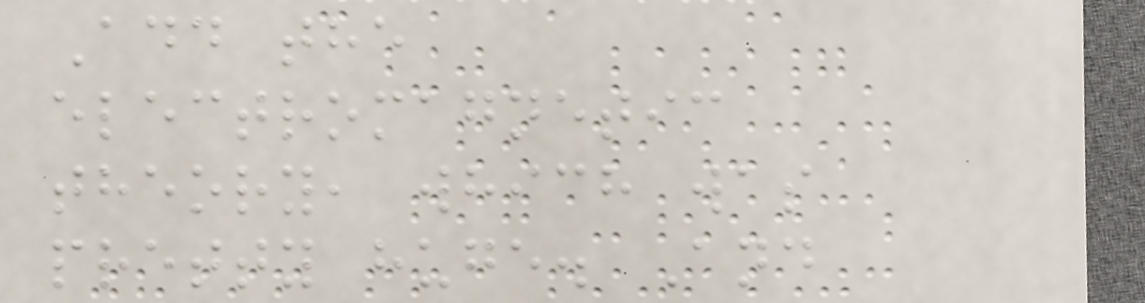Add the
electromagnetic
theory, which was
pretty huge. And
